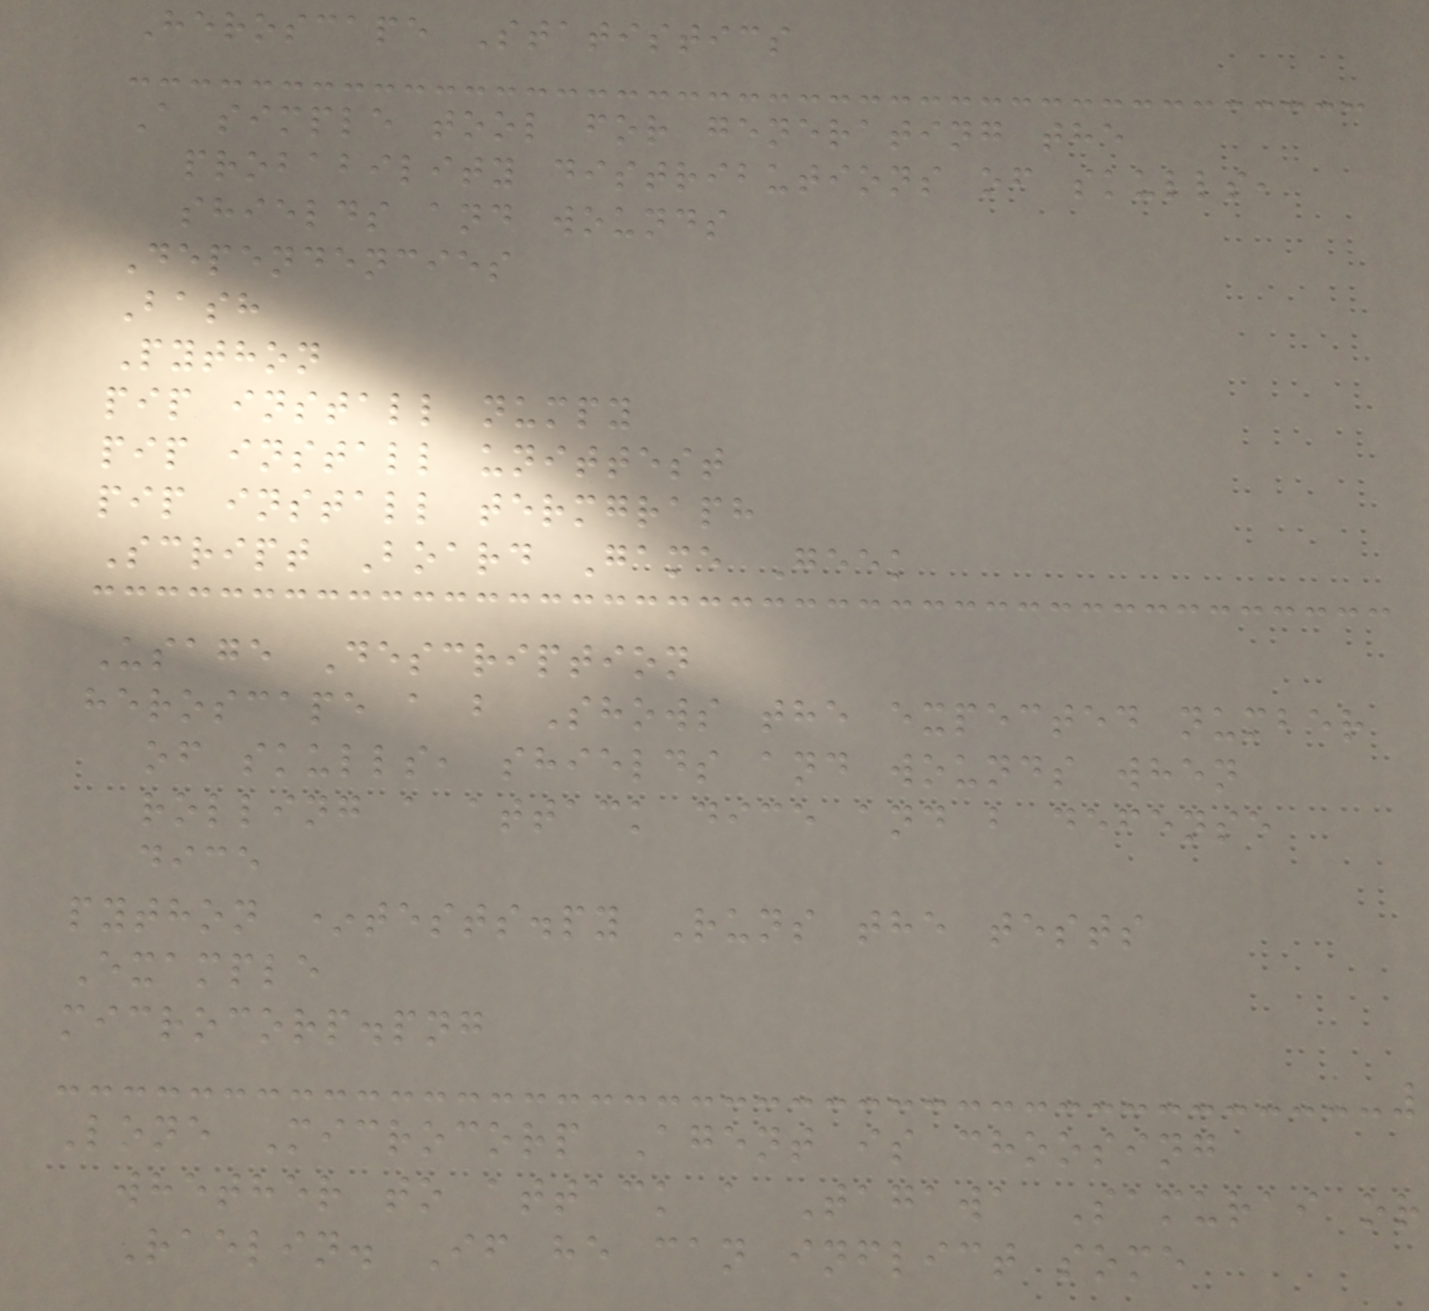Heroscape Statistics
A simple tool for generating the
probability distributions of skulls,
shields and wounds
Dependencies
Bash
Python
pip install numpy
pip install unittest
pip install termgraph
Script Board Game Geek
Usage Description
heroscape a b Shows the expected number
of skulls, shields and wounds when
rolling a attack dice and b defense
dice
python *tests.py Runs the tests
Example
microcorp.png
Lone Microcorp Agent is choosing
whether to attack a Tagawa Samurai or
Raelin. If he can inflict some
